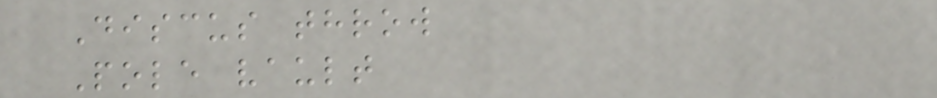Discus throw
Pole vault
